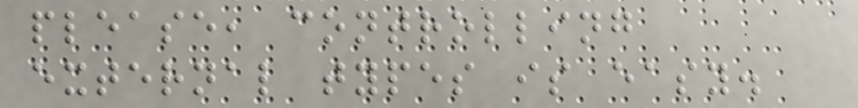please, controlling
external types is easy.
